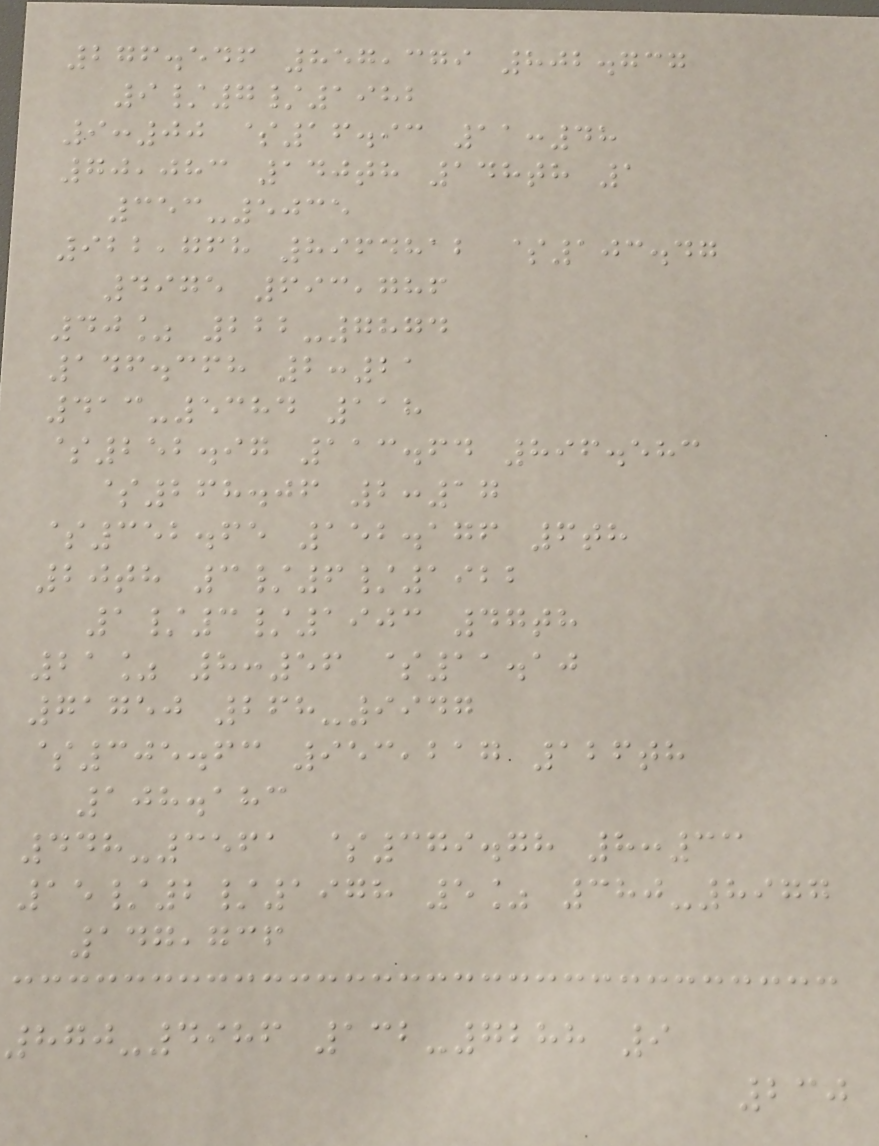276.546 857,379 802.737
9/7/1982
9:00 $16.93 11:48
70,083 140th 148th 1
353-5035
922,768 8964812 $103.47
4975 693,786
40% 222-7874
146.368 2:21
413-5384 118
$252.97 113.64 896.583
$268.06 2:17
$352.65 152.176 6th
20th 3/6/1922
1/3/1903 47th
21% 8:56 $11.10
71750 268-9947
$305.63 953,217 126th
108.183
448-3561 $379.78 8:33
15/2/1978 5% 380-8977
147,736
870-4986 132-7288 9
230
